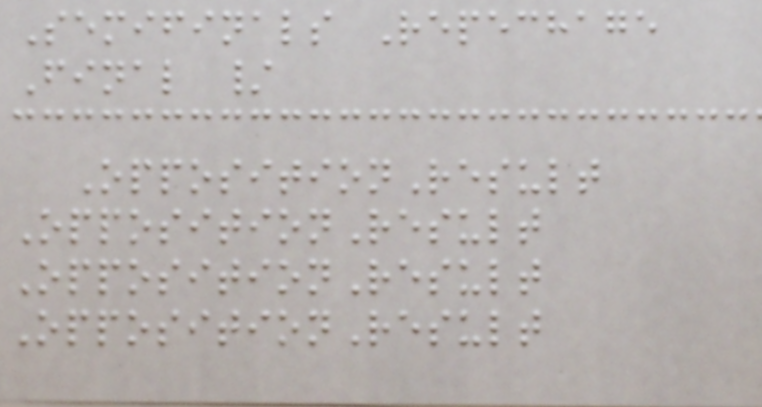Semifinals Repechage
Final /
OppositionResult
OppositionResult
OppositionResult
OppositionResult
